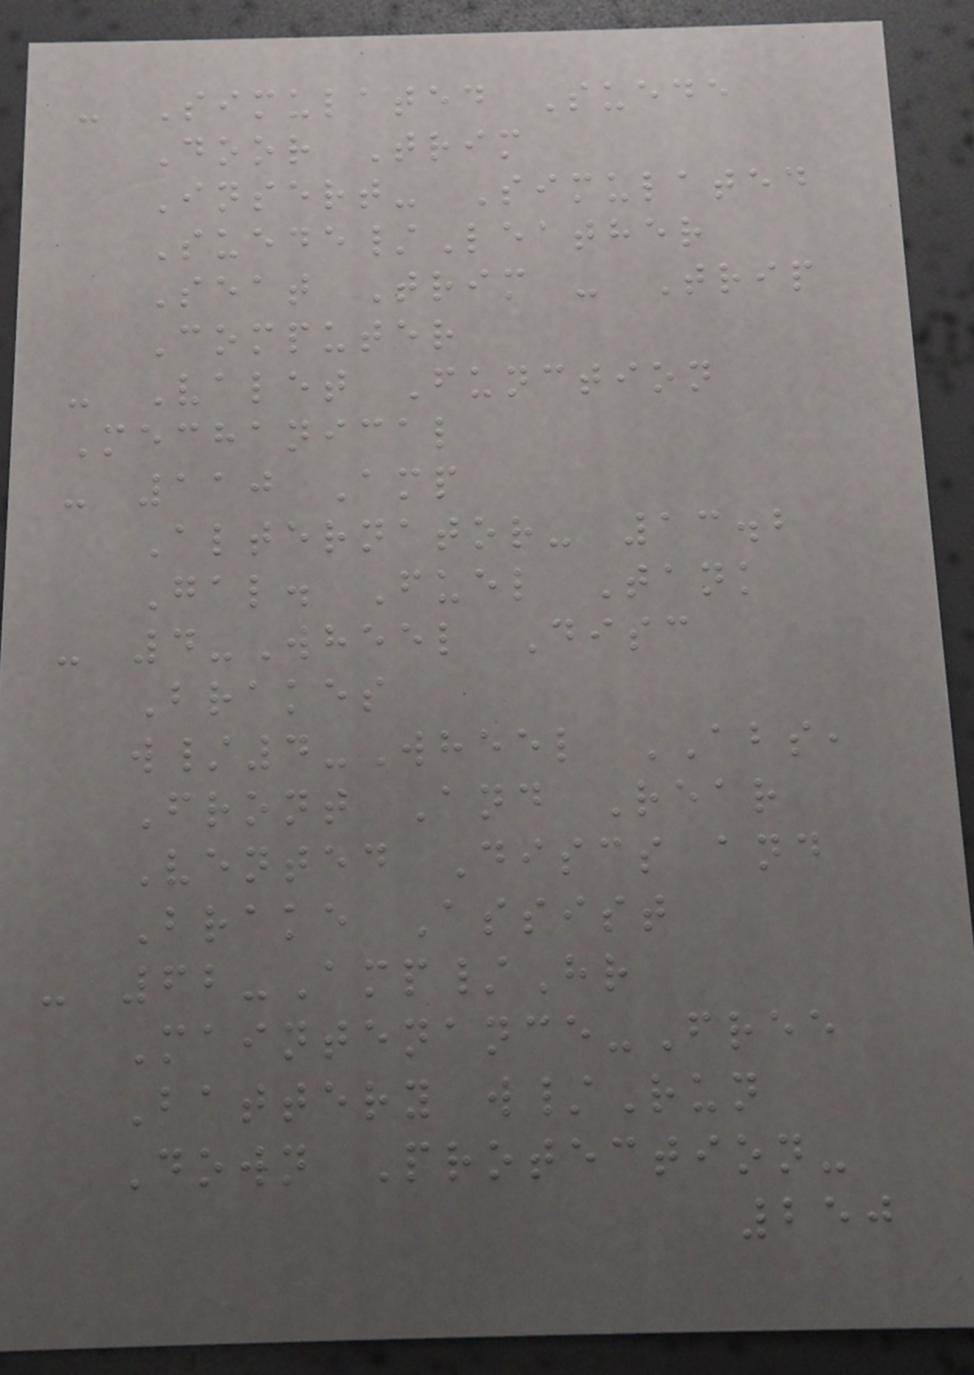- Simulated Suede
Door Trim
Insert- Simulated
Suede/Leather
Seat Trim - Trip
Computer
- Valet Function
Mechanical
- 110 Amp
Alternator- 13.2
Gal. Fuel Tank
- 4-Wheel Disc
Brakes
w/4-Wheel ABS,
Front And Rear
Vented Discs and
Brake Assist
- 62-Amp/Hr
Maintenance-Free
Battery w/Run
Down Protection-
250
